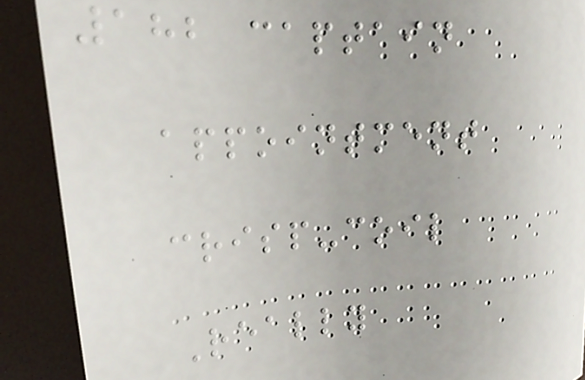182 captain
appointment
crisp-coil
Really
